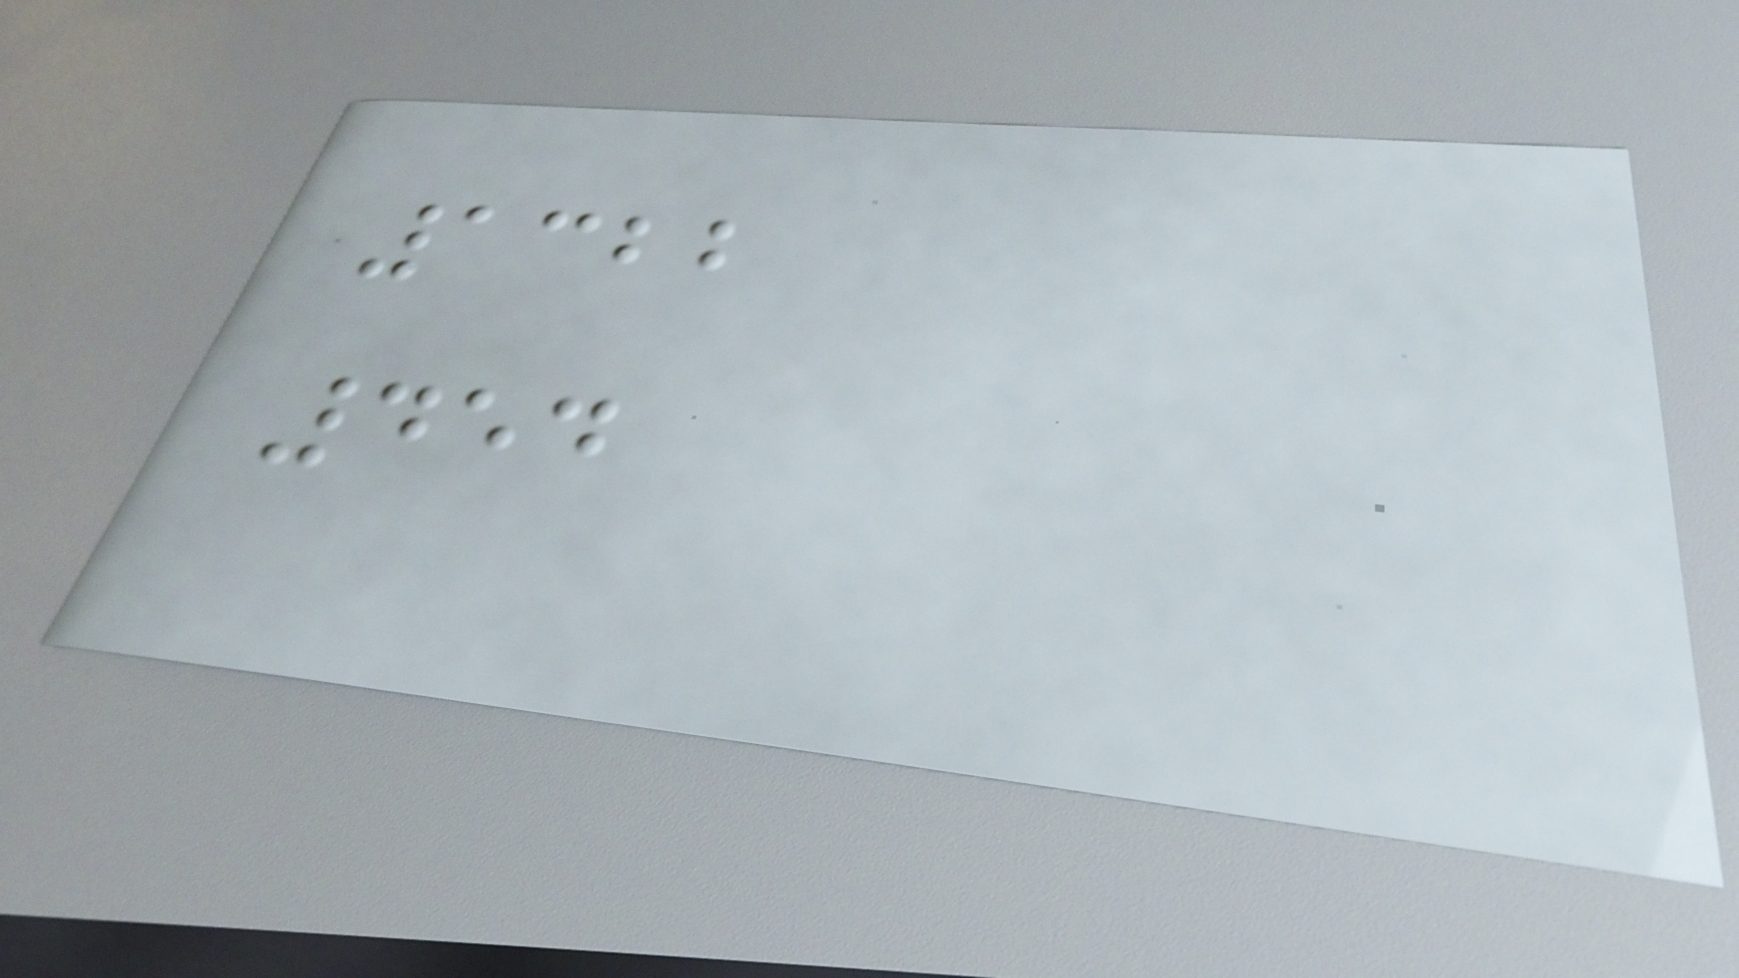1322
454
